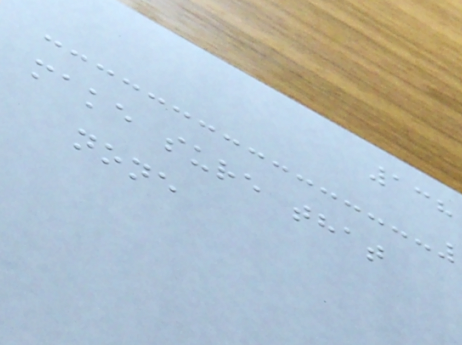138
make sure that
none
